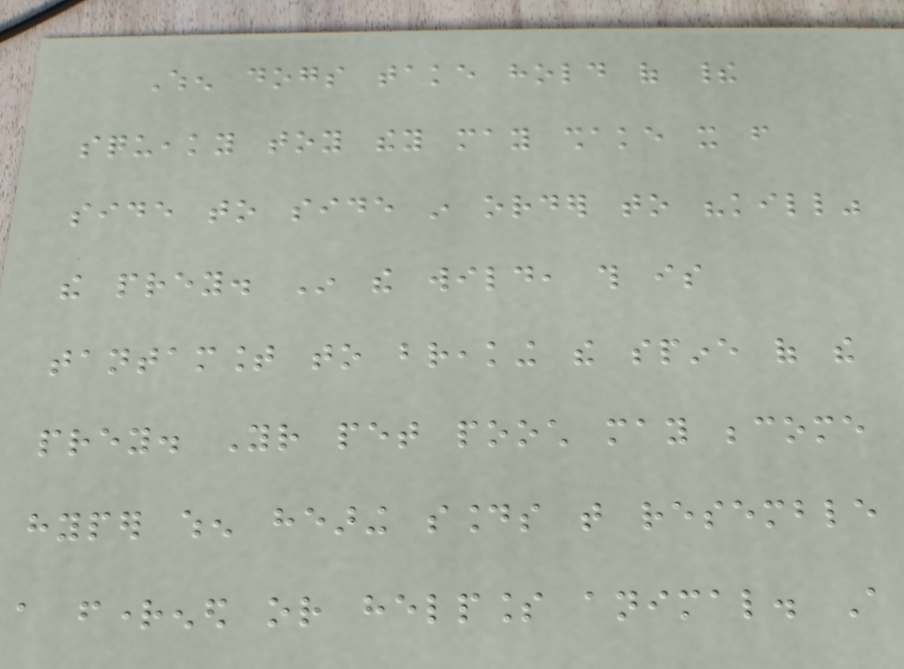When dogs take hold of their
squeaky toy they may shake it from
side to side in order to "kill"
the prey. In the wild, this is
tantamount to breaking the spine of the
prey. Your pet pooch may become
hyper when hearing sounds that resemble
a frightened or helpless animal. A
